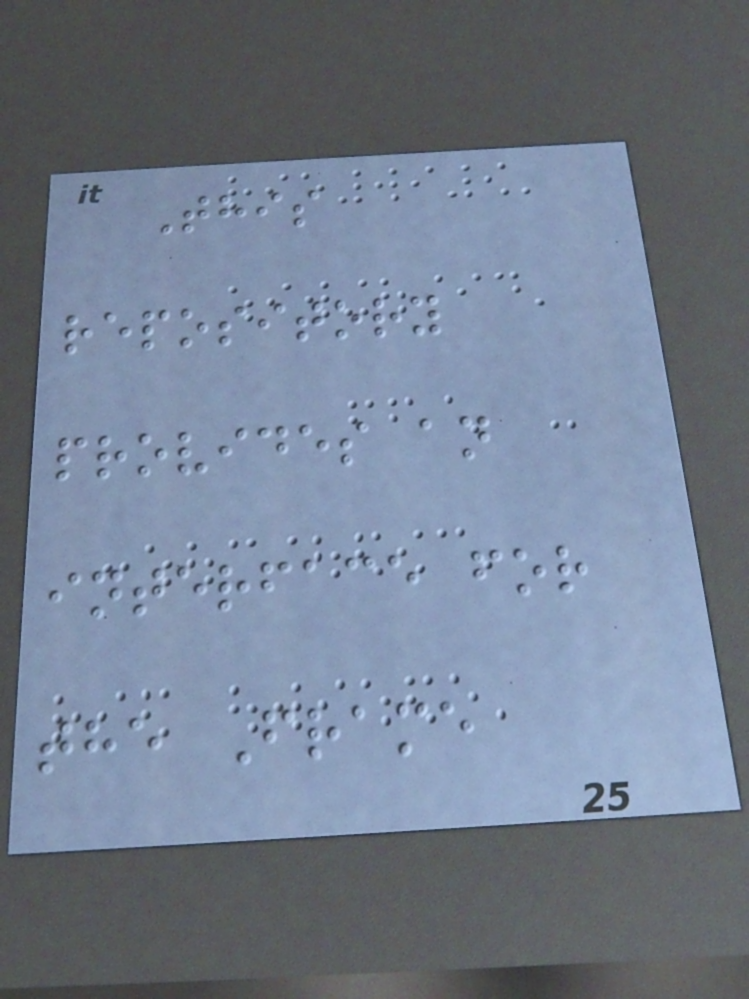This
repository
provides an
interface for
the Frame
